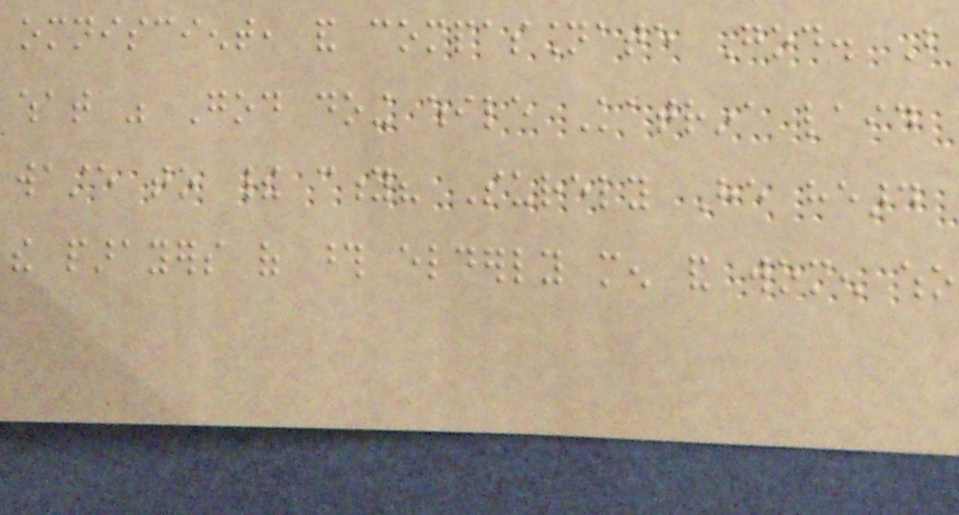omniscient, and compassionate God. But
what was God doing while Katrina laid
waste to their city? Surely He heard
the parayers of those elderly men and women who
